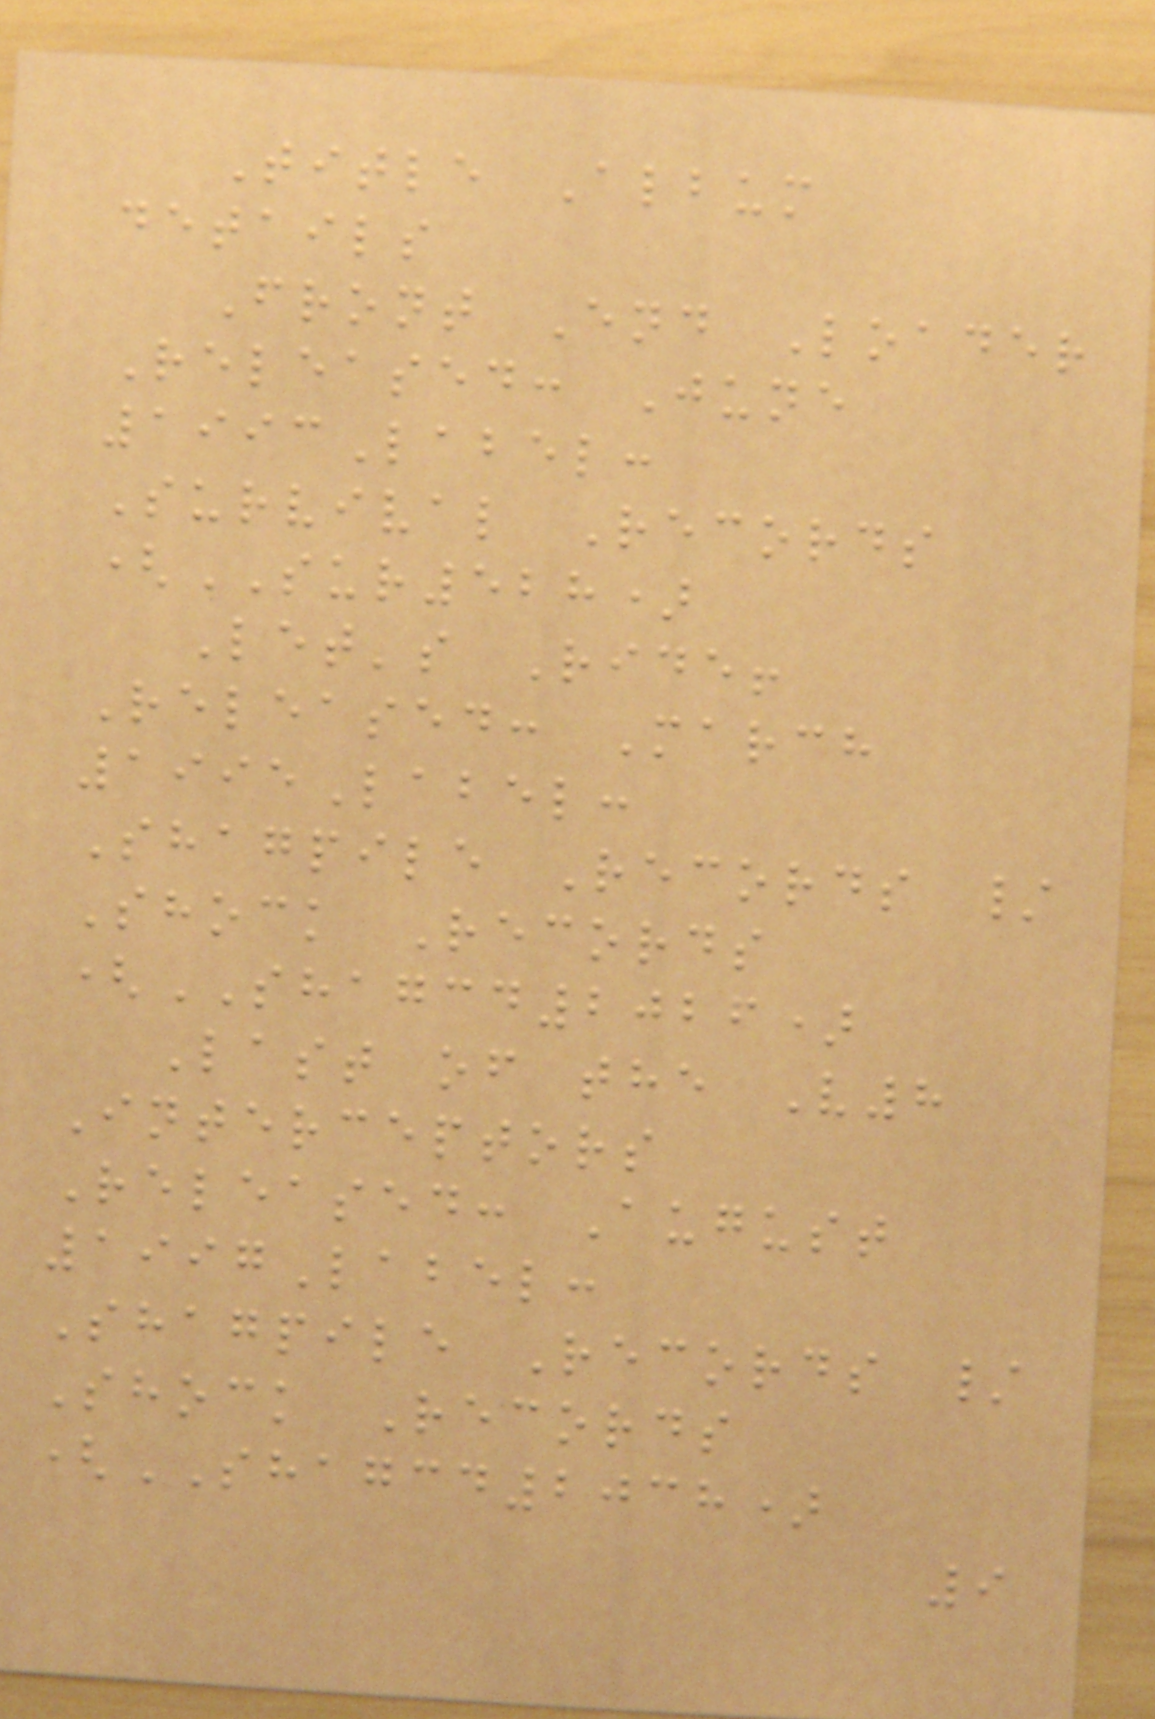Title Album
details
Front End Loader
Released: June
1993Label:
Survival Records
(SUR528)
Let's Ride!
Released: March
1995Label:
Shagpile Records /
Shock Records
(SHAGCD2026)
Last of the V8
Interceptors
Released: August
1997Label:
Shagpile Records /
Shock Records
(SHAGCD2038)
9
